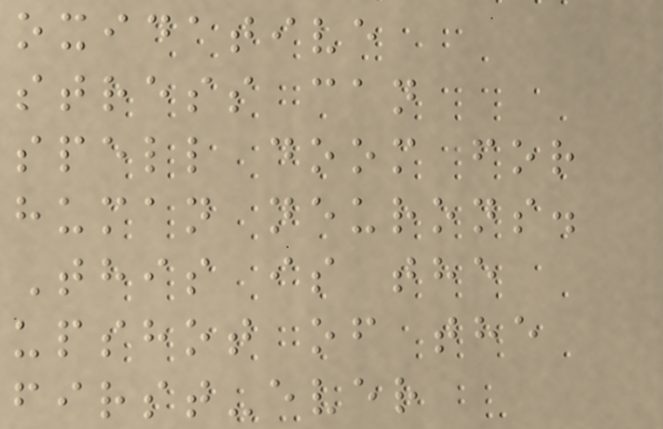oxidative
stress can
spell doom for
human neurons.
This is the
upshot of the
first-ever
